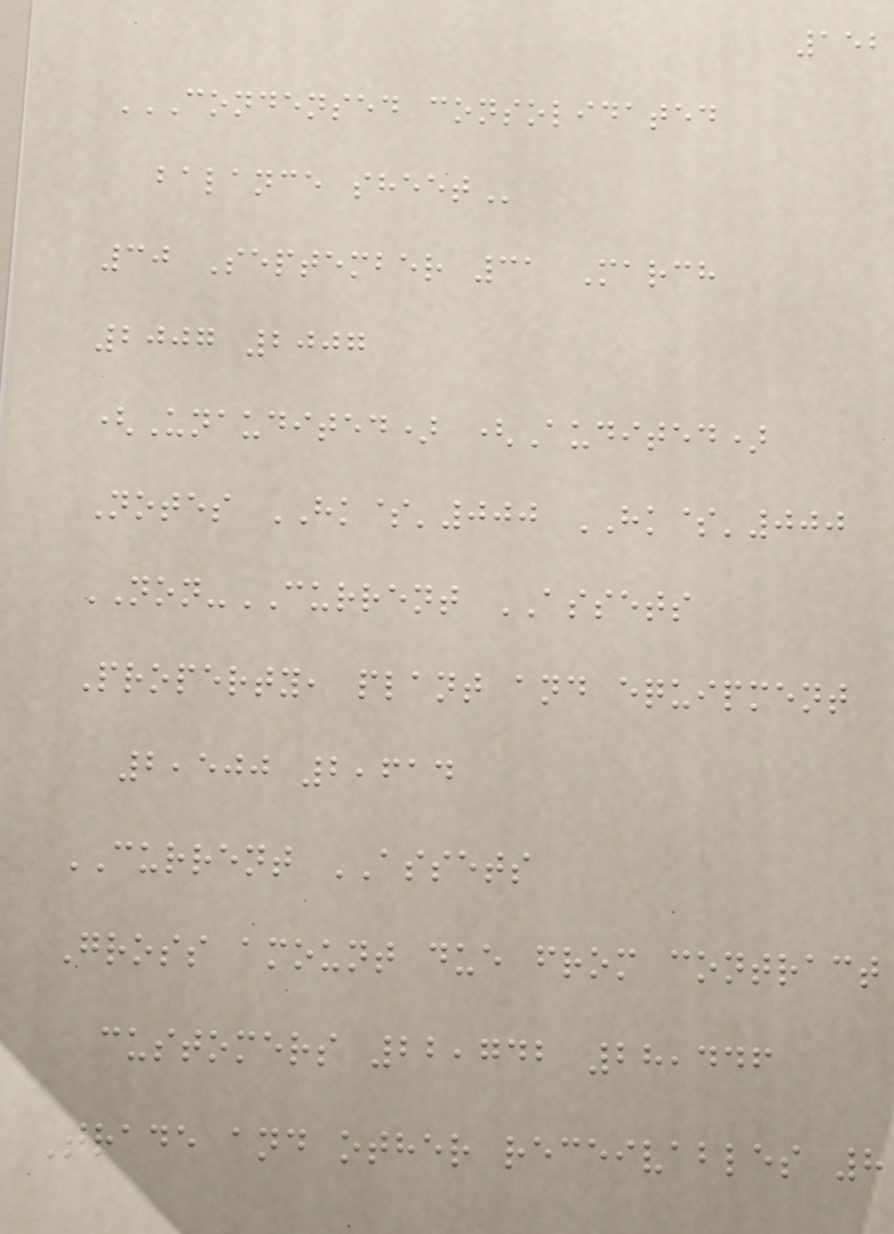152
CONDENSED CONSOLIDATED
BALANCE SHEET
30 September 31 March
2007 2007
(Unaudited) (Audited)
Notes HK$'000 HK$'000
NON-CURRENT ASSETS
Property, plant and equipment
2,500 2,614
CURRENT ASSETS
Gross amount due from contract
customers 22,742 28,446
Trade and other receivables 8
